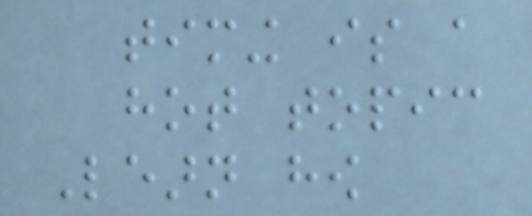timing is a
hot topic
Learn how
